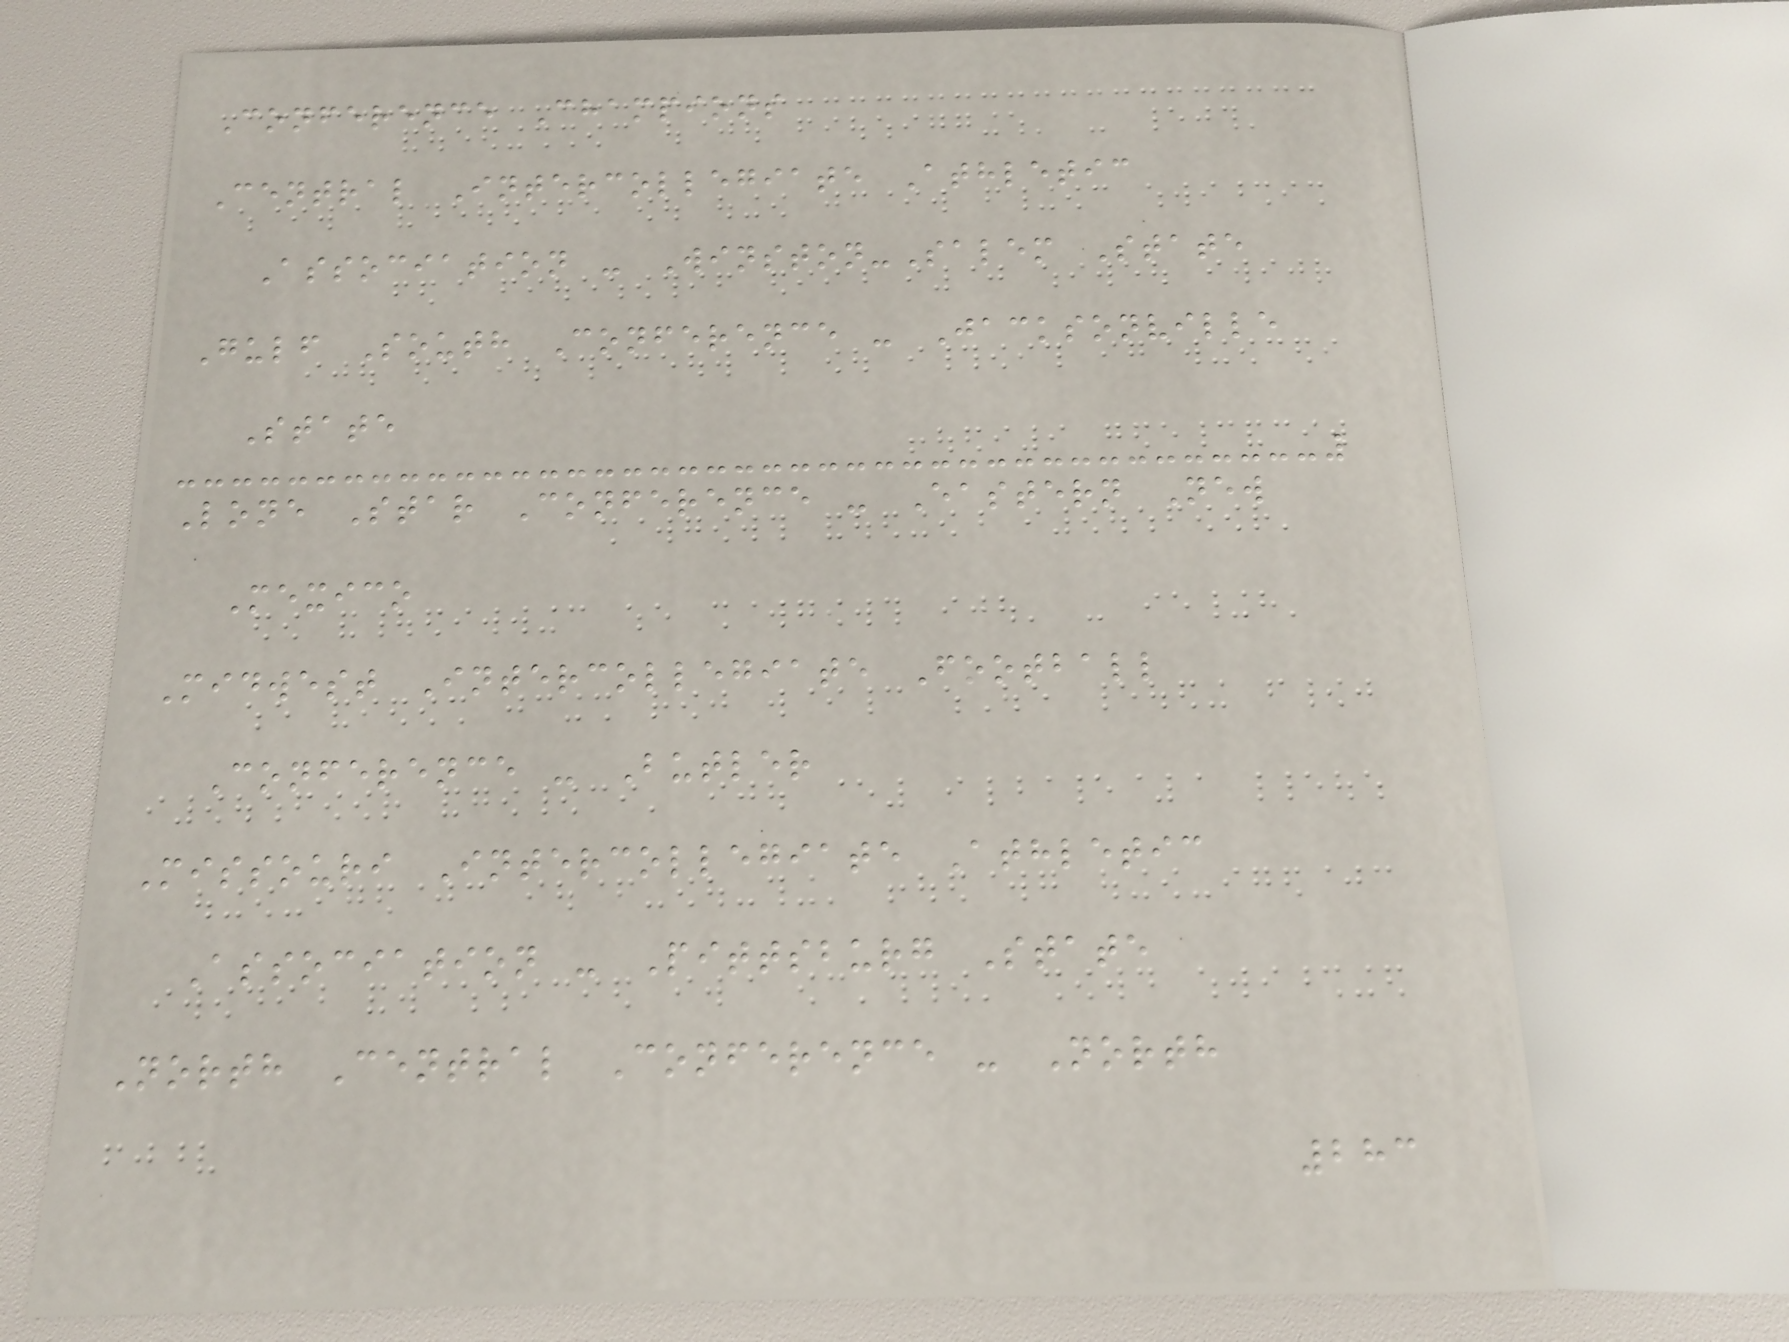Conference Champions
Central Intercollegiate Athletic
Association - Winston-Salem State
Gulf South Conference - Jacksonville
State
Lone Star Conference - Eastern New
Mexico
Midwest Intercollegiate Football
Conference - Butler
Missouri Intercollegiate Athletic
Association - Pittsburg State
North Central Conference - North
283
